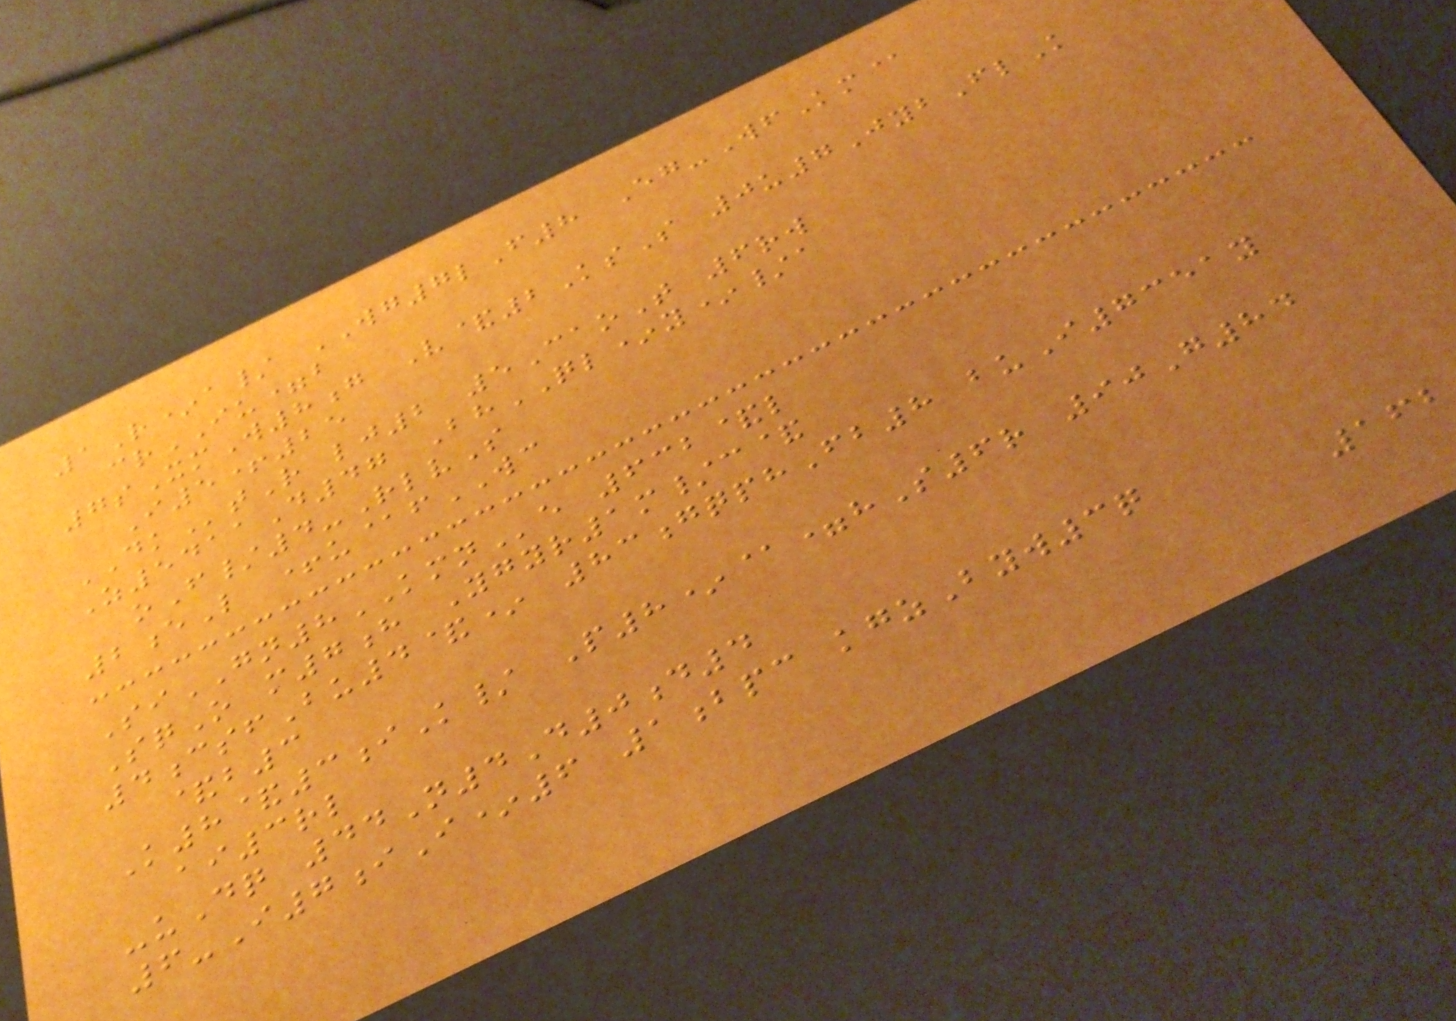1R*a/ WG7lF8 Eg-WfKm@
crIU=b
7sXmW8g V&2KsS 0u7JybFlK
I5+25
DKtR lj2 5CaoT 6rw
Z5411D47 BhQL*y*/a
oF/4-RlvS
2eL +u@fWC
SiGN8KMNe 632&l
SqO m7h Ygyr1m/c&
4csfBu4&* 83gqphFb8 buI7351y
&b3
K8&3iK/ P8*@=hS6r 90G84
ai3rl
-uDq 44N4D0d4
6-I7iI*6 1bpc kgzByw3q
162
